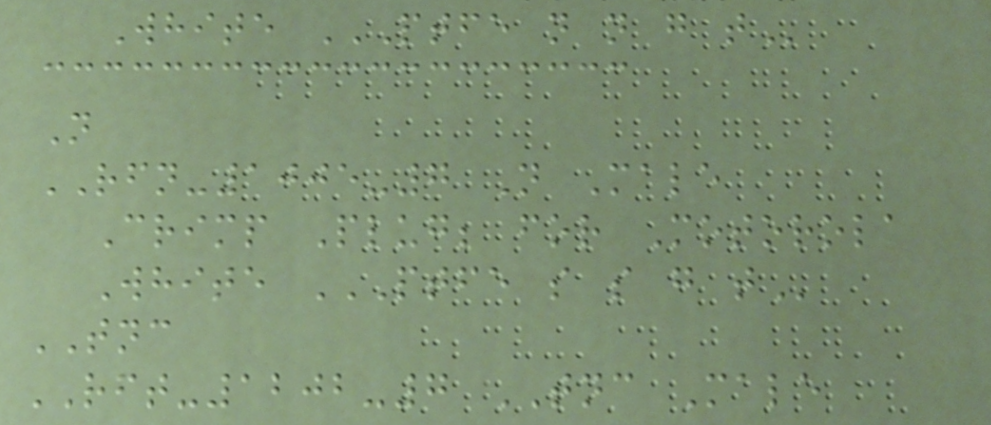White PTFE N N G T
N
RFN-1005-7 N Male
Crimp Plug; for Motorola
White PTFE S S G T
TNC
RFT-1202-7 TNC Male
